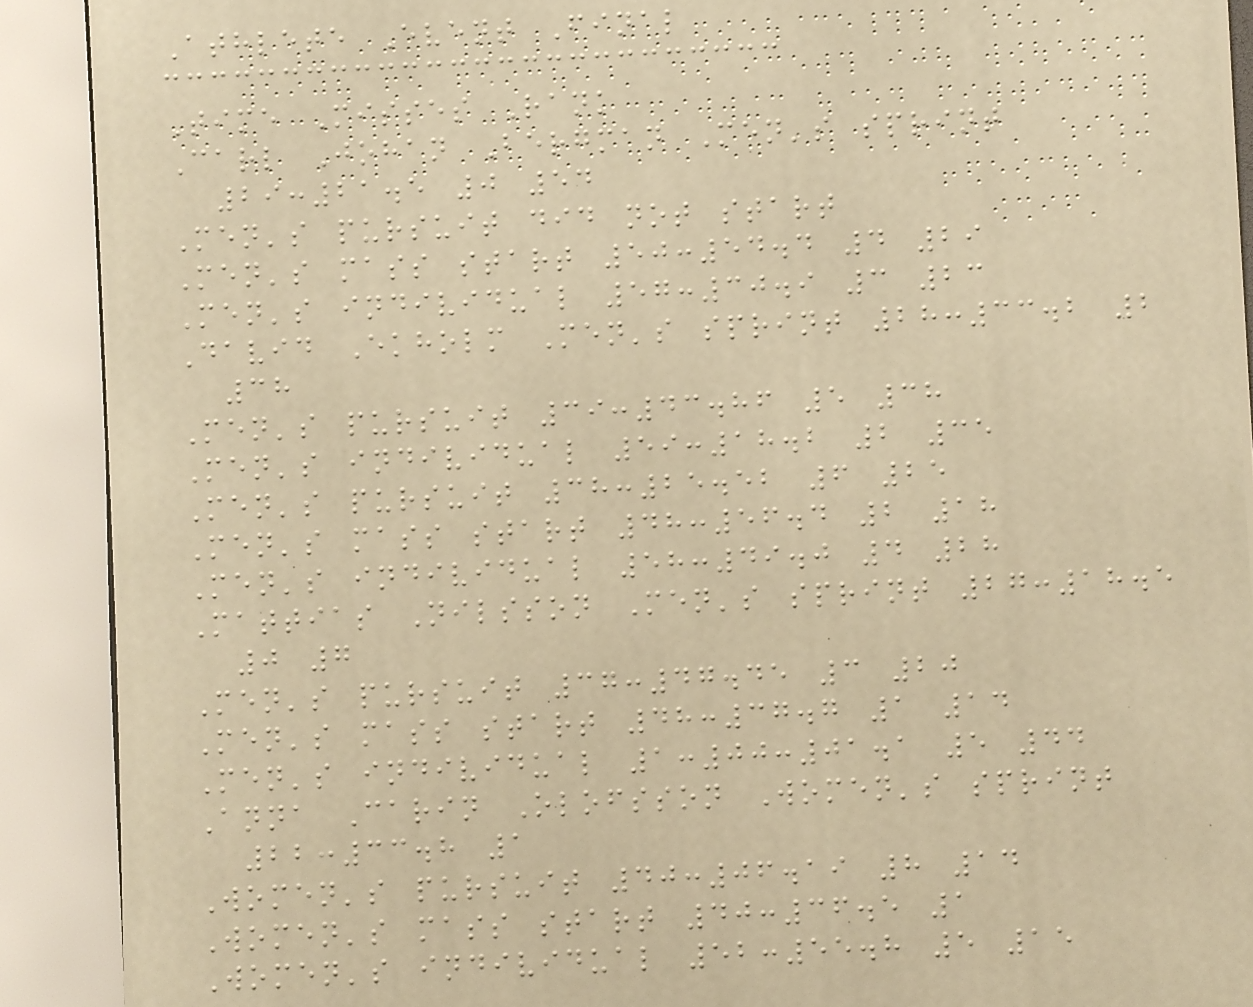Athlete Event Final
Time Misses Rank
Carl Johan Bergman Men's sprint
29:21.5 0 54
Men's pursuit did not start
Men's mass start 50:54.4 4 29
Men's individual 57:30.9 3 23
David Ekholm Men's sprint 28:33.2 2
38
Men's pursuit 39:43.86 5 38
Men's individual 59:18.2 2 35
Men's pursuit 38:25.52 6 25
Men's mass start 48:56.4 2 18
Men's individual 58:49.0 4 28
Mattias Nilsson Men's sprint 27:18.5
0 7
Men's pursuit 37:47.45 3 20
Men's mass start 48:37.7 1 14
Men's individual 1:00:01.1 5 44
Anna Carin Olofsson Women's sprint
22:33.8 1
Women's pursuit 40:06.19 8 14
Women's mass start 40:36.5 1
Women's individual 52:55.8 5 15
